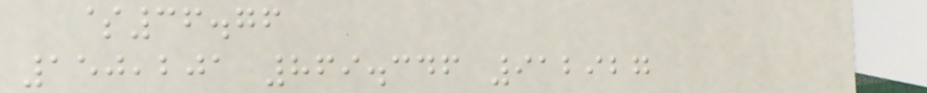$36.76
150,201 869.346 912927
